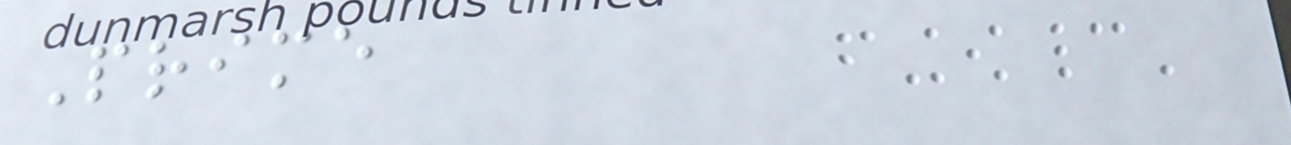Prime
